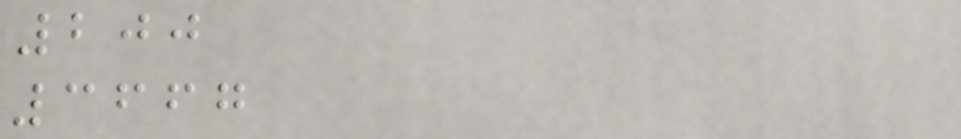200
3667
